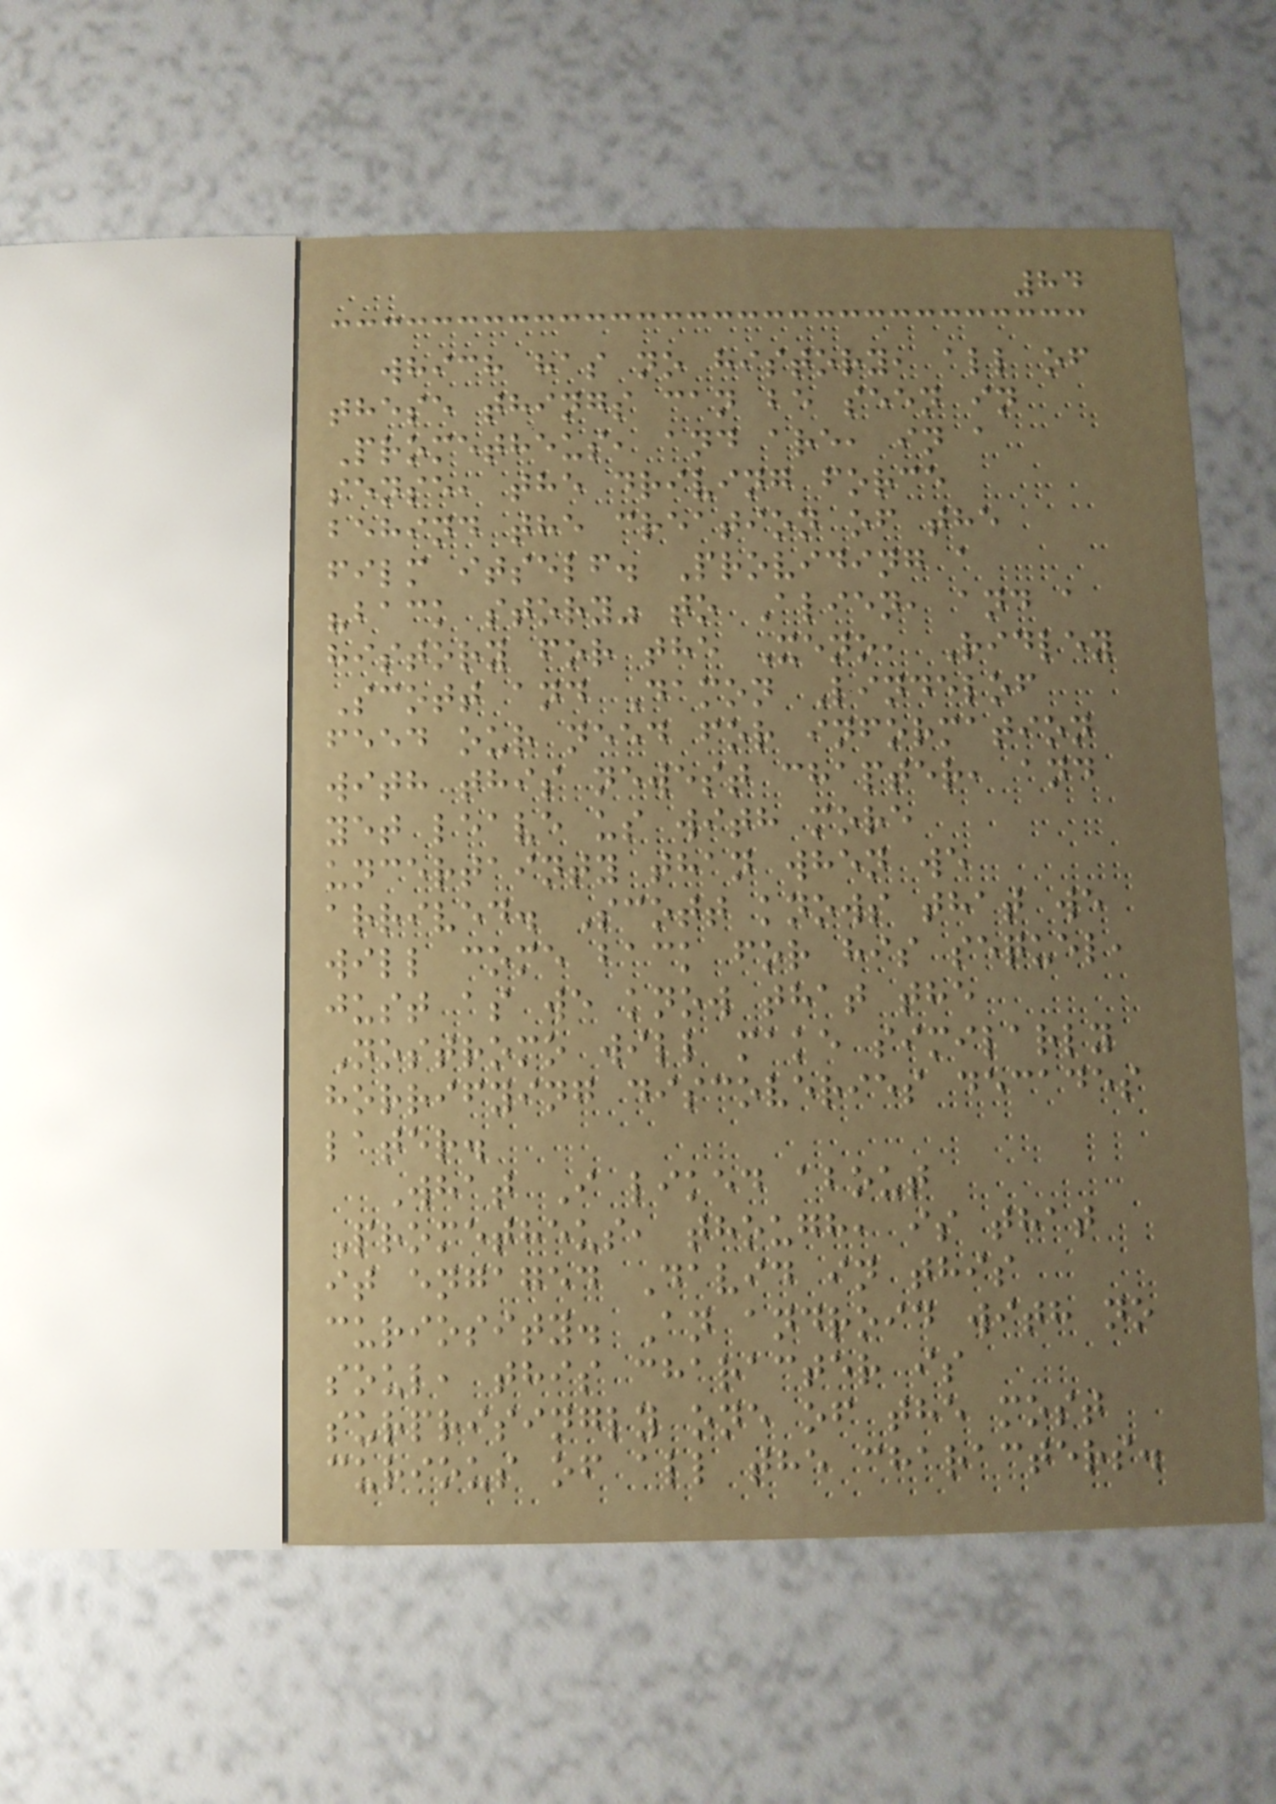84
which has no history, all of
these things can be seen in
Prometheus, and are, in a
sense, the driving force
behind the creation of the
film itself. Providing a
"back story" to Alien, and a
history for the Xeno, Ridley
Scott and Damon Lindelof
feed our need for information
with this newest chapter, and
yet leave us with more
uncertainty than when we
arrived. Scott knows that we
will come back for his sequel,
just as we know that the
Nostromo will make similarly
horrifying discoveries decades
later.
What I liked about
Prometheus, though, is that
it engaged David in this
curiosity. An android with no
soul, this character is
surprisingly one of the most
curious of all the characters.
